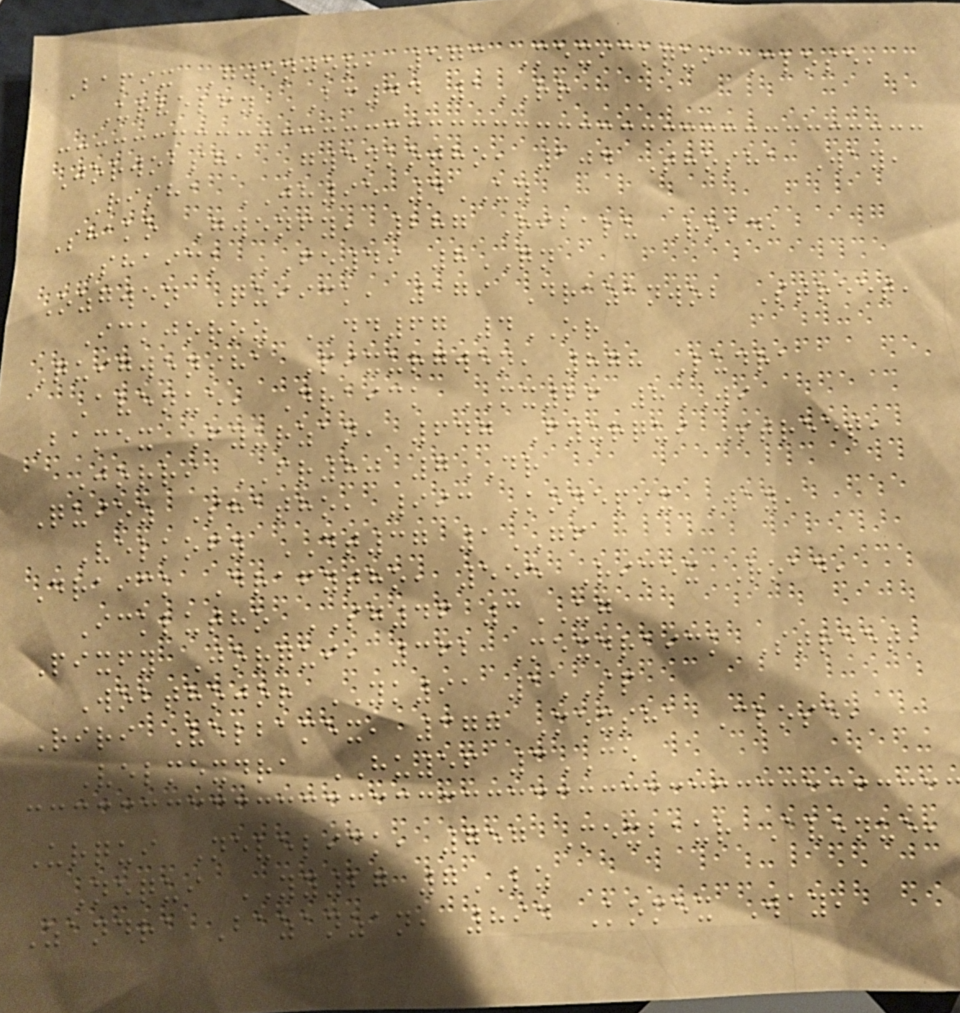Bapix Gwenjor, 573 Mexickqui Close,
Urvelfy BC44 1RR
Jorwobsha Gwenkotho, 104 Thosha Way,
Risha JH95 4UY
Shako Gwenfy, 287 Ribalu Road,
Shaick FE49 8QN
Ozgwen Quiick, 179 Drazanwob Street,
Ickjoroz DD67 4OR
Quigwensha Pixurgwen, 878 Ludra
Avenue, Draick MX26 8WI
Bamex Fyurzan, 647 Fyurqui Street,
Jorri FR80 7DR
Quioz Shatho, 993 Konepix Way,
Velkofy DT37 1GF
Draick Drafytho, 555 Rimex Road,
Icklutho SG46 3UG
Pixfy Jorqui, 362 Mexdraick Street,
Wobthojor YK91 1SP
Riri Velbamex, 377 Mexsha Close,
Velmexdra HU56 3CE
Urqui Nevelick, 757 Mexbaur Avenue,
Nequi YY27 7LZ
Zandra Bazanzan, 894 Komex Way,
